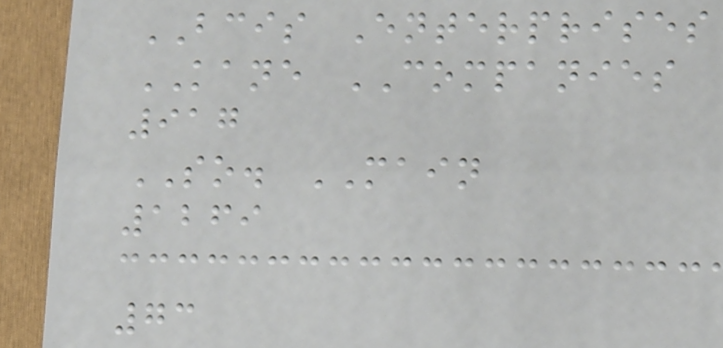BCIS Enterprises
KANE COMPANIES
917
SO. MAIN
1269
73
